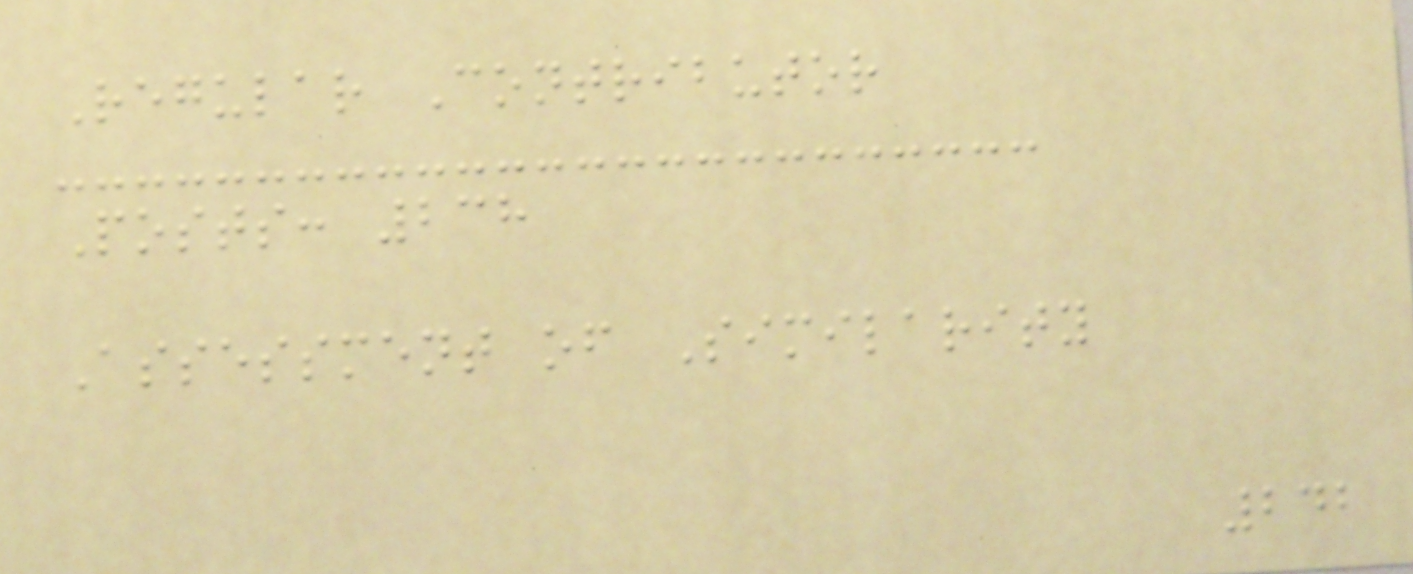Regular Contributor
Posts: 238
Assessment of Similarity
242
